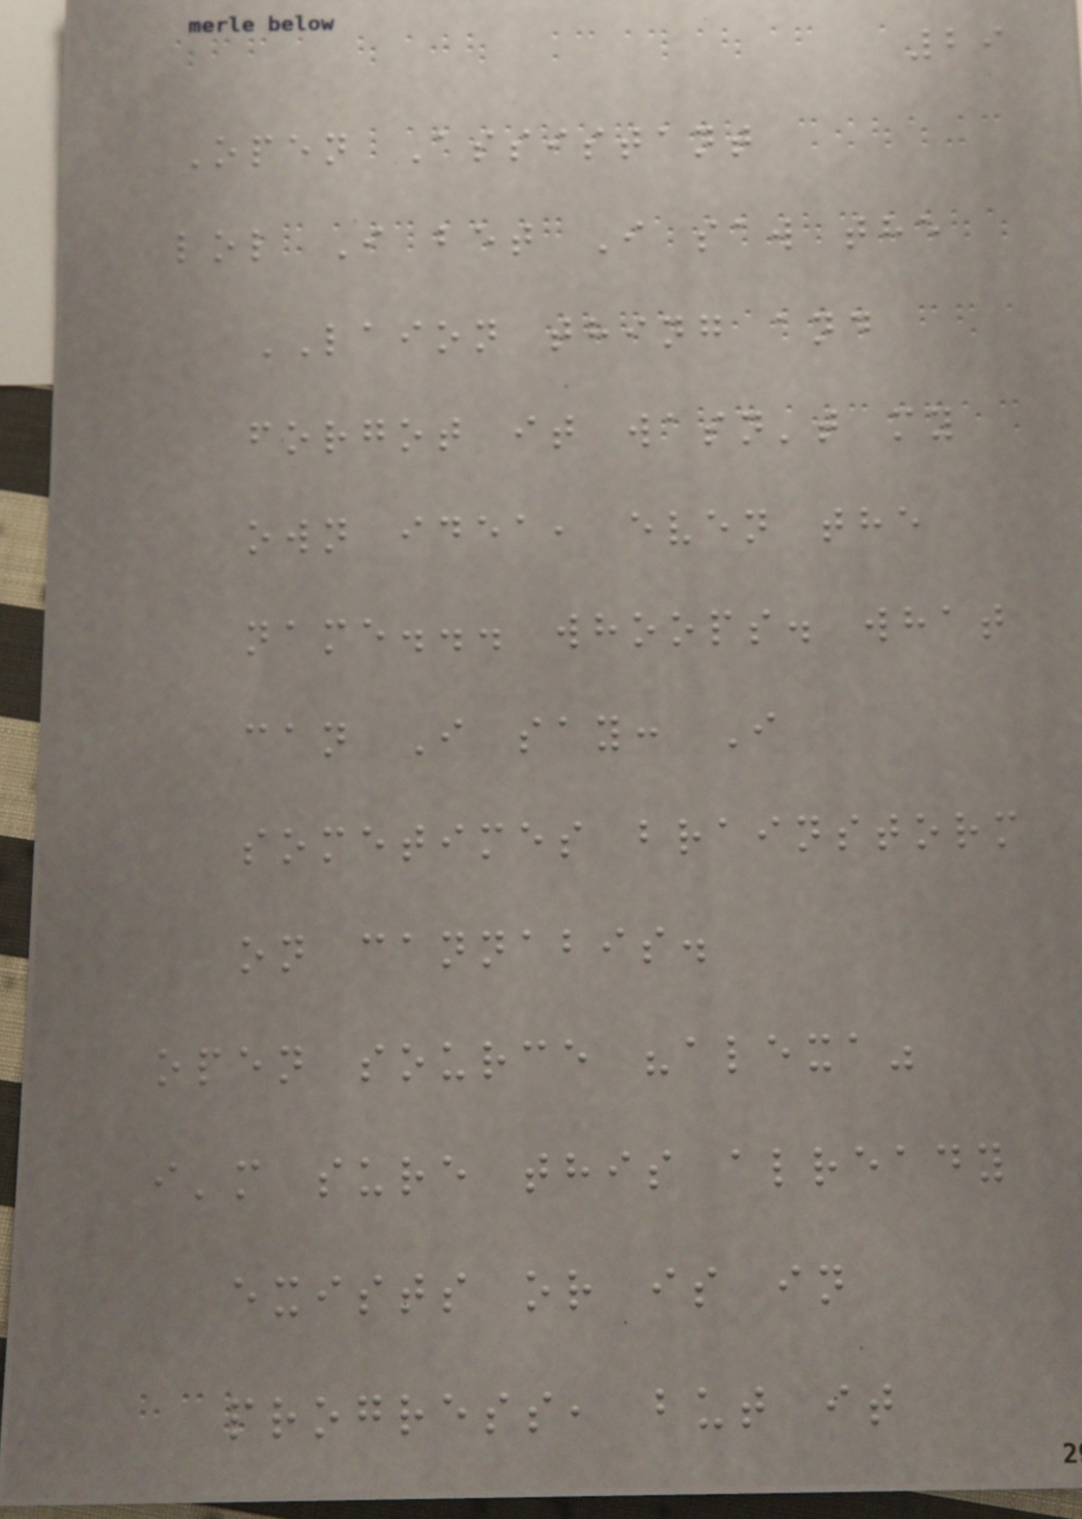29
Open Assistant
lol I bet I saw the
LAION thing and
forgot it wasn't my
own idea, even the
name... whoops. what
can I say: I
sometimes brainstorm
on cannabis.
open source "alexa"
i'm sure this already
exists or is in
progress, but it
